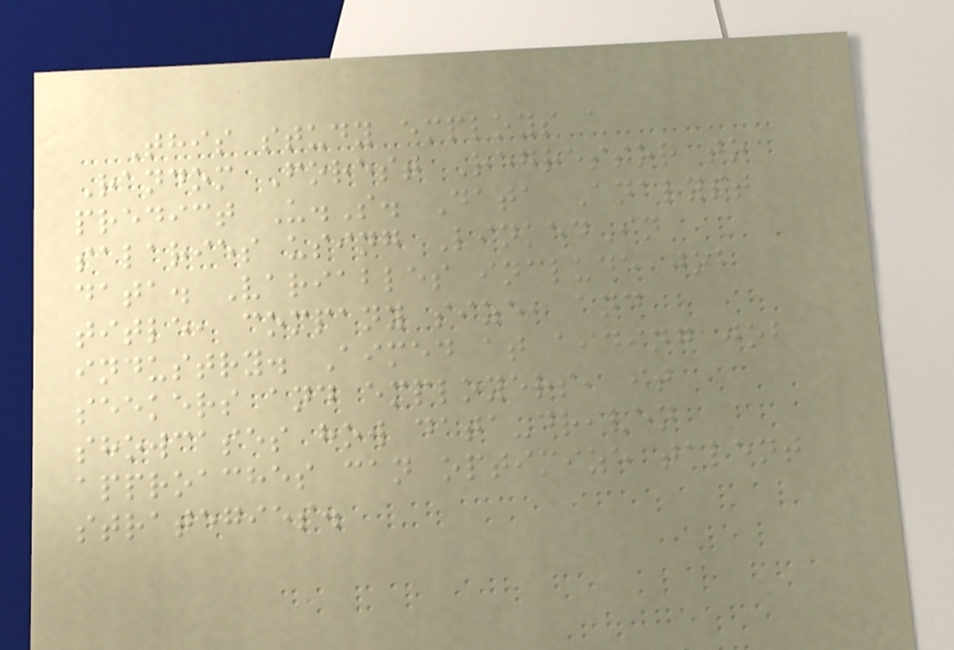This study employs a
Random Forest Regressor to
predict U.S. Data Analyst
salaries using LinkedIn
data. Variables include job
title, company size, and
industry. Aimed at aiding job
seekers and employers, it
showcases how data-driven
approaches can optimize talent
strategies.
